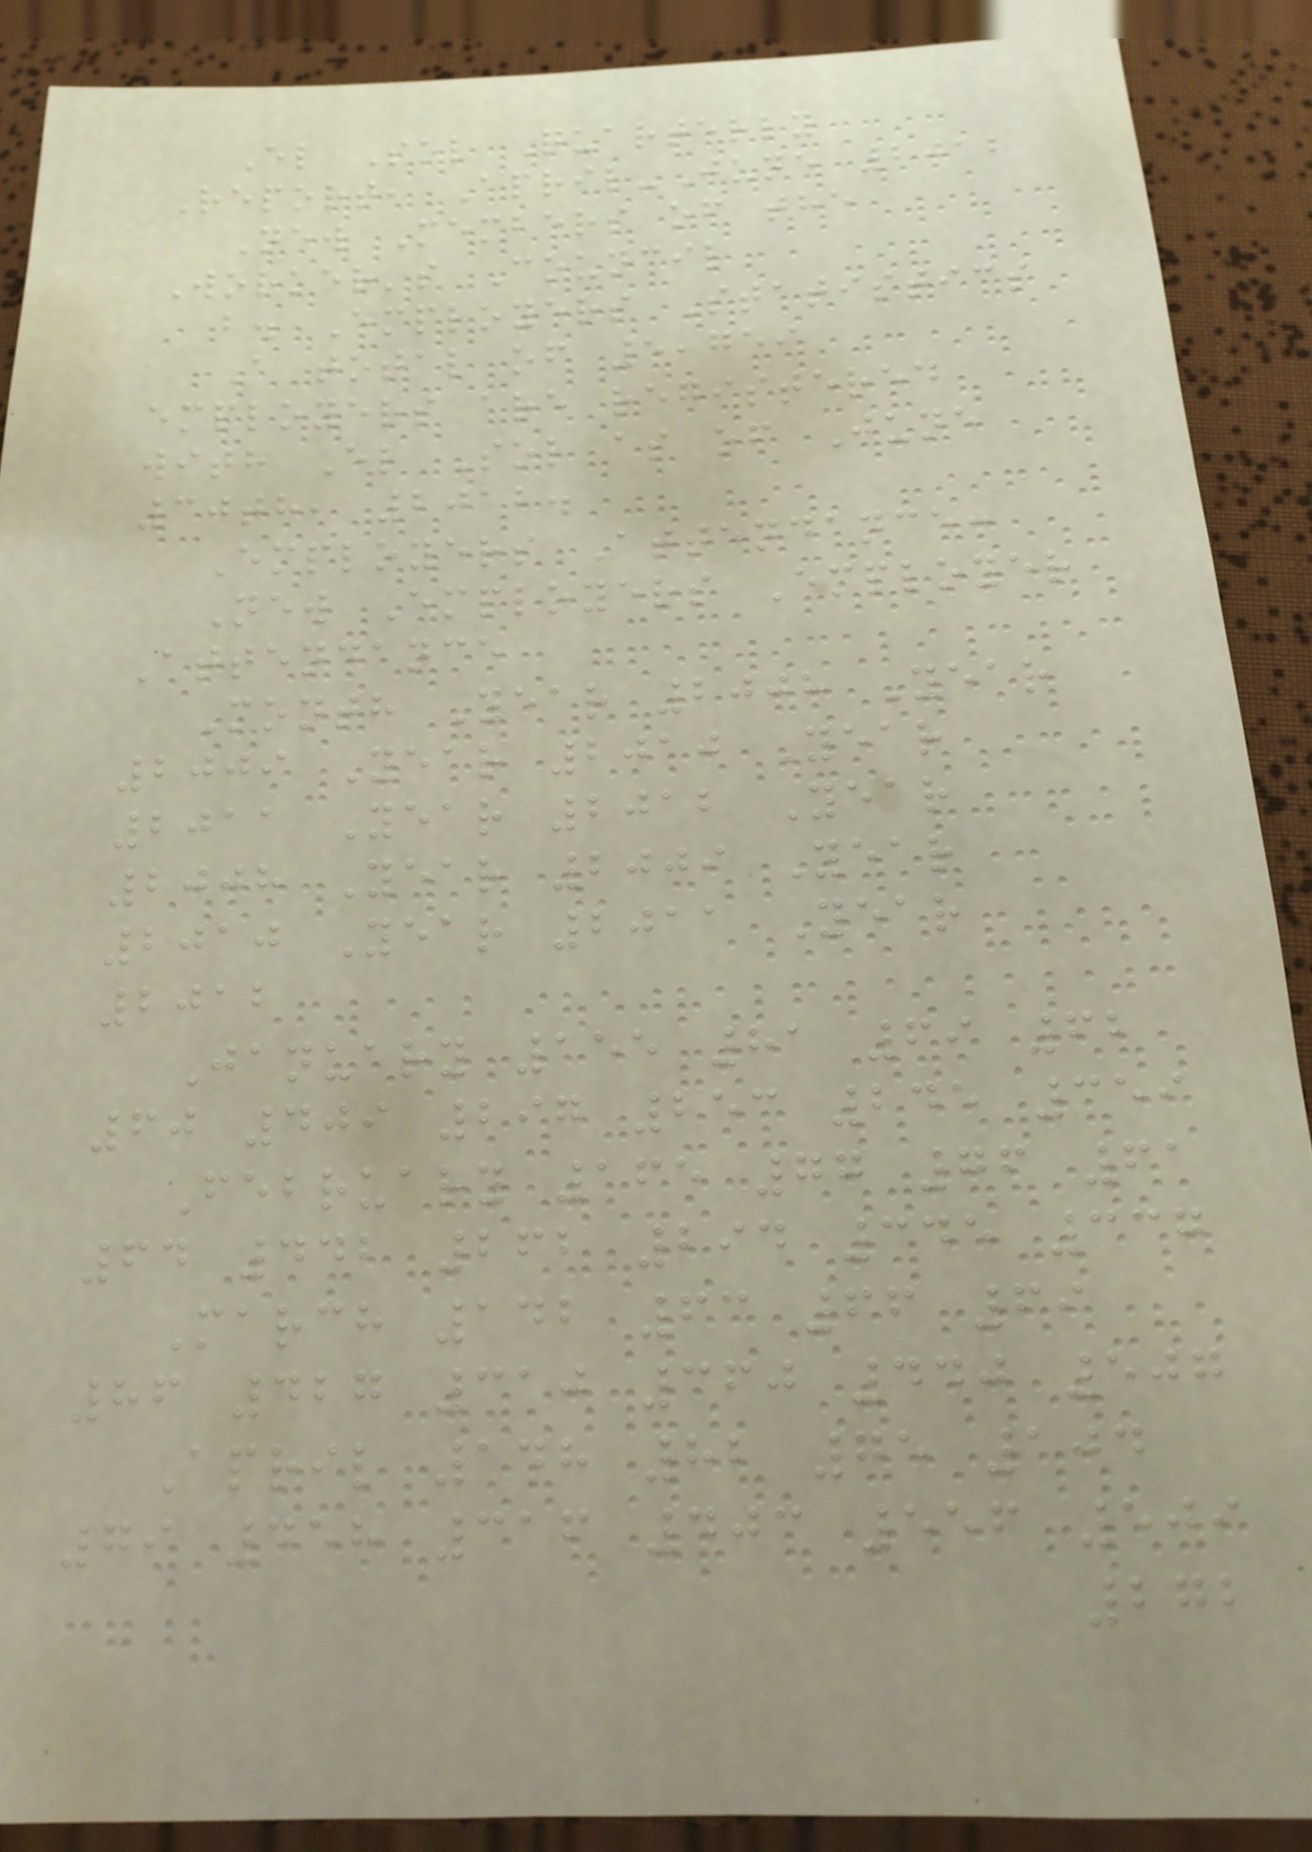El Sol Quarterly
Report, April-June 2012
New Members of the
Worker's Council
b. Employers Statistics
A total of 5,759
employers are registered
with El Sol as of June
30th, 2012.
Employers Attendance:
New Employers Employer
Attendance
Month Year 2008 Year
2009 Year 2010 Year
2011 Year 2012 Year
2008 Year 2009 Year
2010 Year 2011 Year
2012
January 155 81 69 62
60 409 297 253 245 359
February 165 77 76 61
64 442 262 294 345 337
March 142 63 66 69
86 427 310 360 440 507
April 148 82 75 104
79 458 316 403 556 509
272
